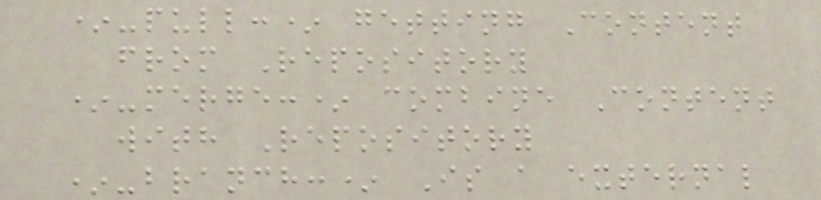*-pull:* getting Content
from Repository
*-merge:* combine Content
with Repository
*-branch:* Is a external
